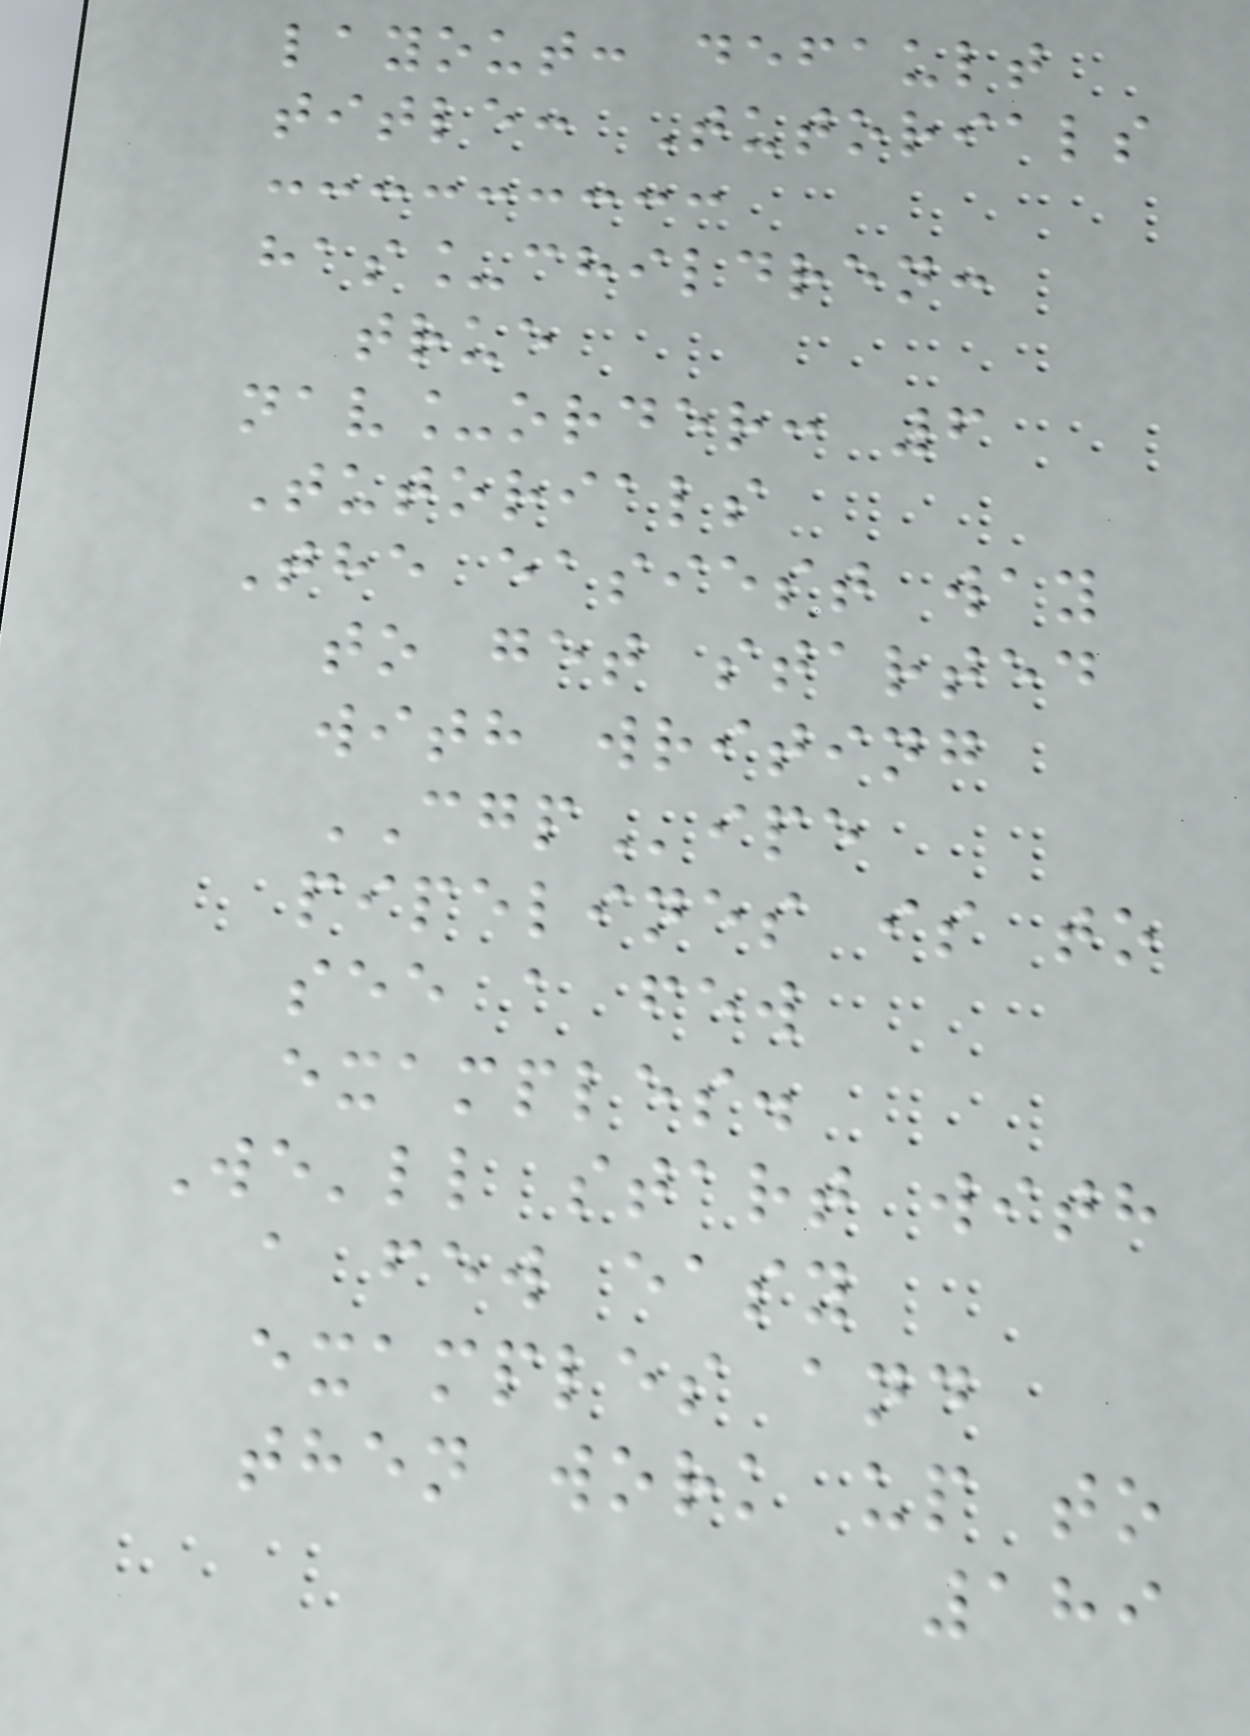layout: default
title: Tutorials
has_children:
true
nav_order: 6
Tutorials
The easiest way
to get started
with writing
CGPipe
pipelines is to
see a few
examples.
We'll start with
a few easy
examples and
then work up to
189
